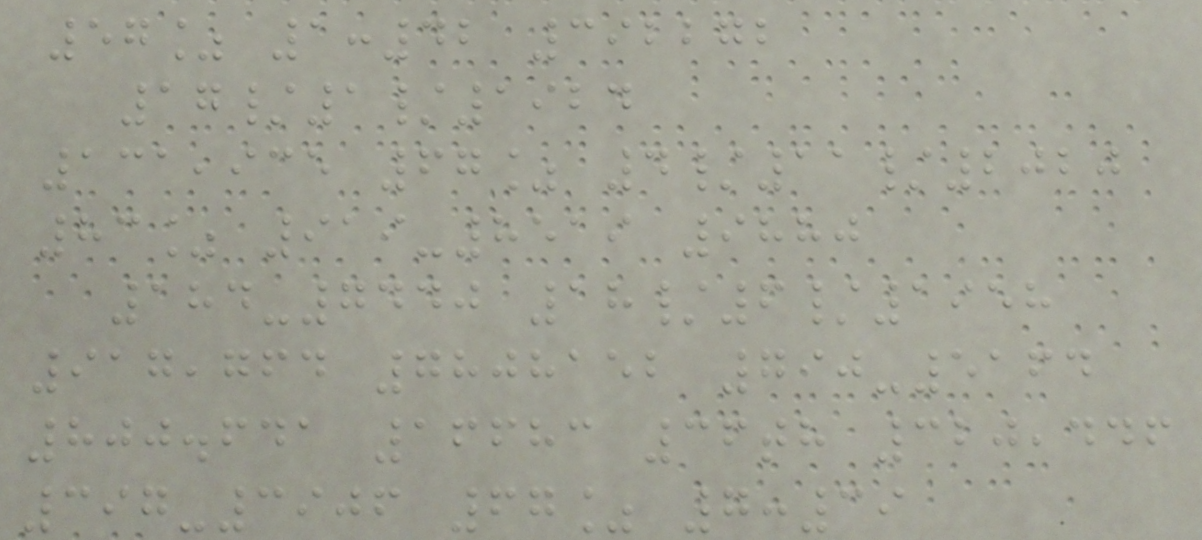57% 1:42 392272
17/1/1924
131,935 67% 4/11/2020
83% 919-8519 9880
184-7440 18/6/1958
917,764 7808152 790-5164
800.641 16683 36th 320,446
397-3906 67% 7:39
